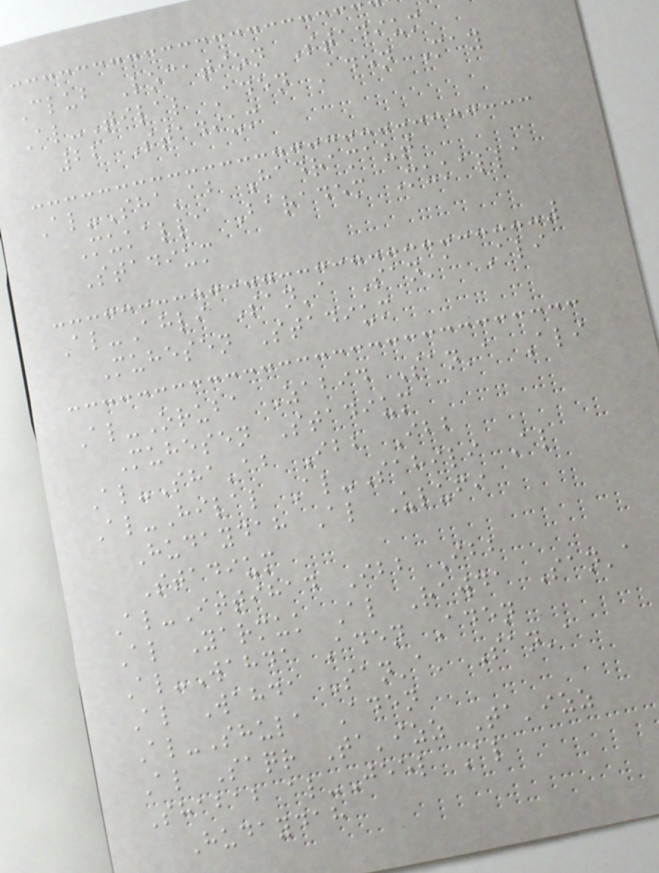Club Location Stadium
Al-Tilal Aden Aden May
22 Stadium
Al-Sha'ab Hadramaut
Mukalla Baradem Mukalla
Stadium
Al-Ahli San'a San'a Ali
Muhesen Stadium
Al-Oruba Zabid San'a Ali
Muhesen Stadium
Al-Sha'ab Ibb Ibb
Al-Hilal Al-Sahili Al
Hudaydah Al Ulufi
Stadium
Al-Ittihad Ibb Ibb
Al Yarmuk Al Rawda San'a
Al-Wahda Aden Aden
Al Wahda San'a' San'a
Al-Shula Aden
Al Saqr Ta'izz Ta'izz
Shabab al-Jeel Al
Hudaydah
